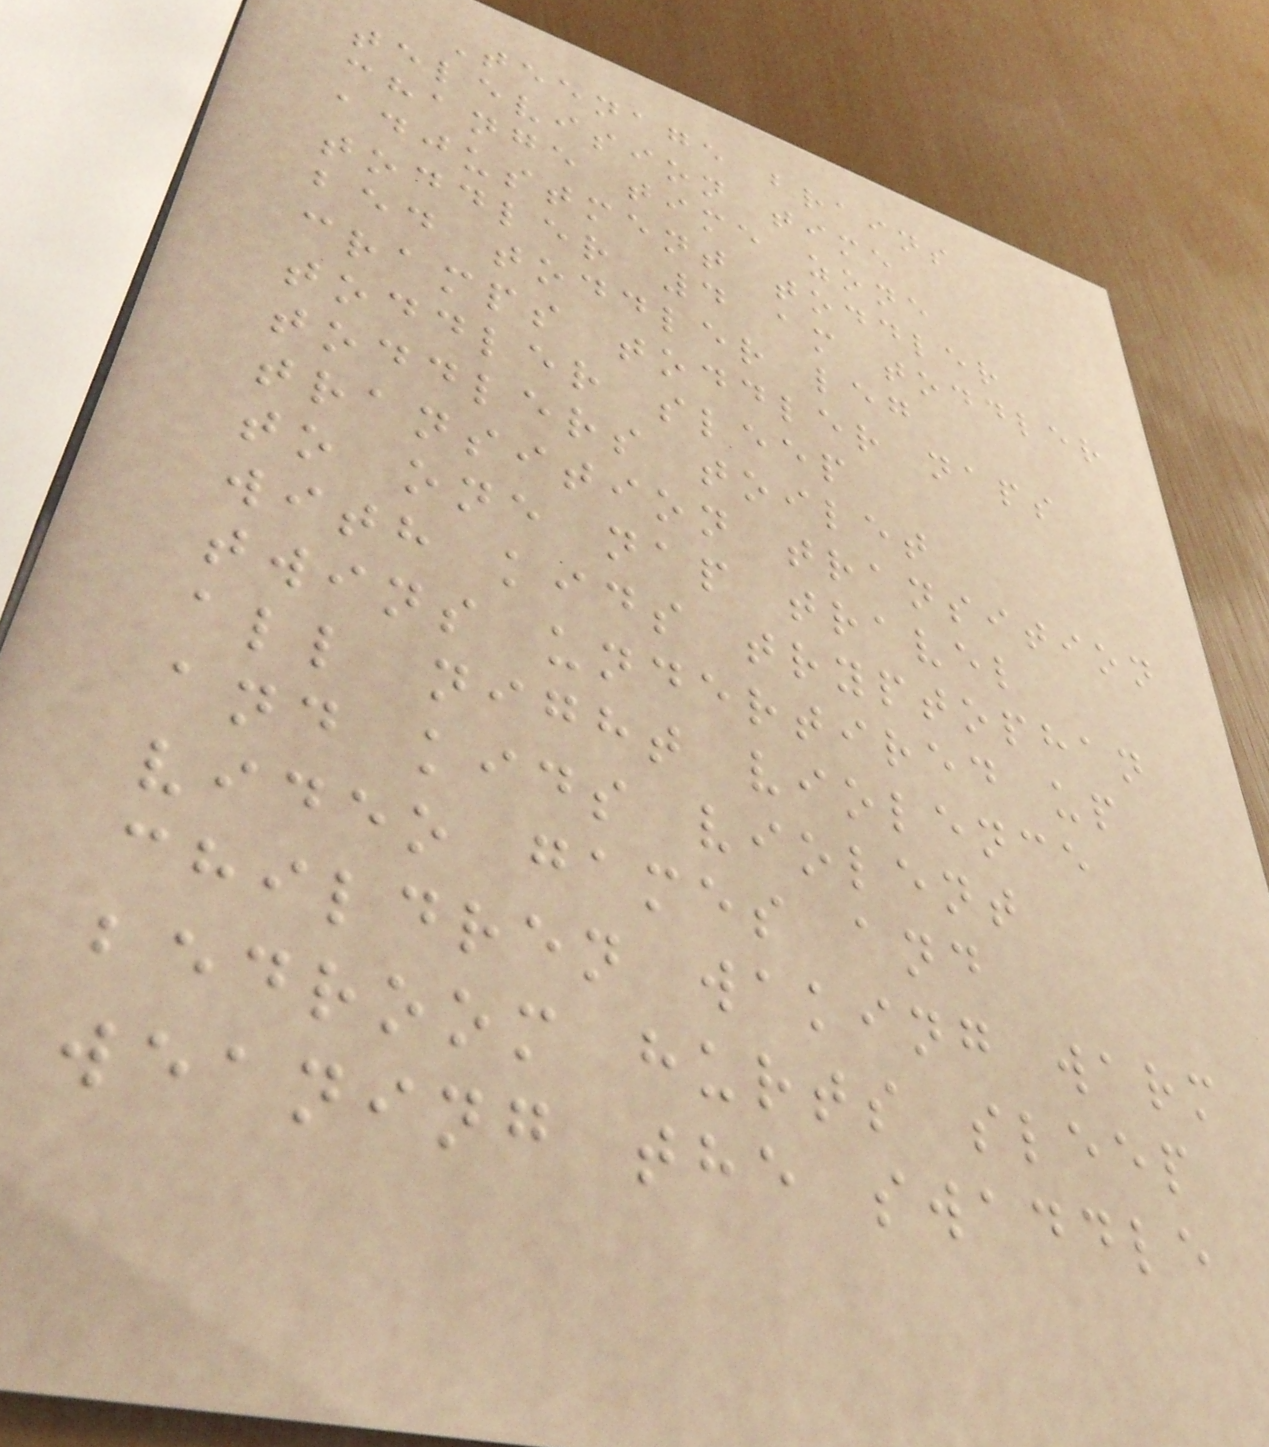Teenage brains
television time
change time zone
adjustment toddler
toddler 4 am toddler
bed toddler leg
cramps toddler naps
toddler sleep
toddlers toilet
transition transition
to one nap travel
with kids tryptophan
twins undertired up
all night violence
and kids violent
video games and
children waking warm
bedroom hurts sleep
weaning the swaddle
